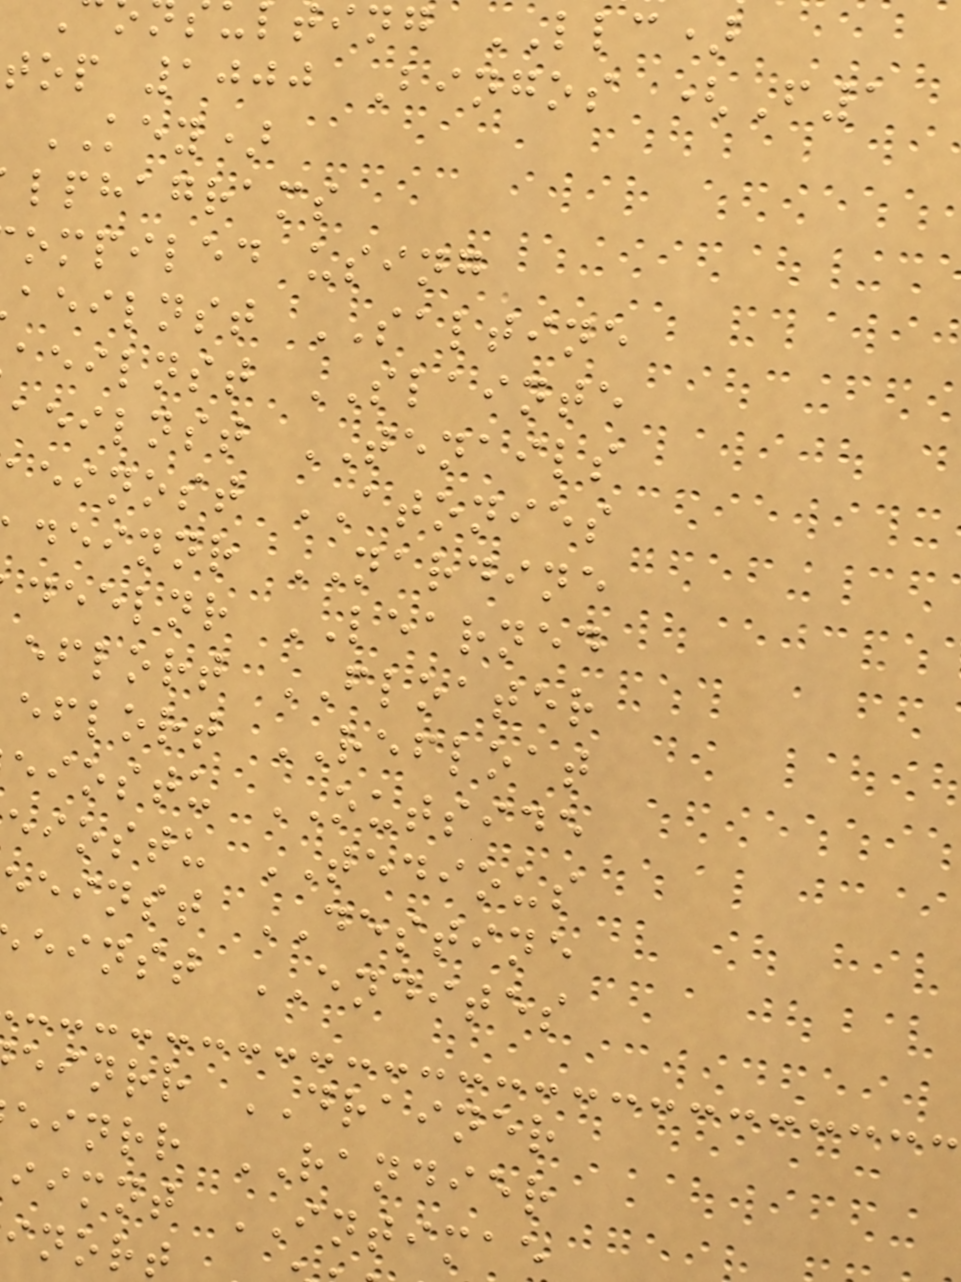lting LLC)
top 1000 Bingos (F1
KEY)
lphagrams
ompiled using
aeilnst SALTINE
aeilnst SLAINTE
aeilnst TENAILS
aeinost ATONIES
deinnr NARDINE
deelnr LEARNED
eflort FLOATER
eflort REFLOAT
eiostu OUTSIDE
eiostu TEDIOUS
eeinst DESTINE
einst ENDITES
einrr DRAINER
einrr RANDIER
iimnt INTIMAE
inort
